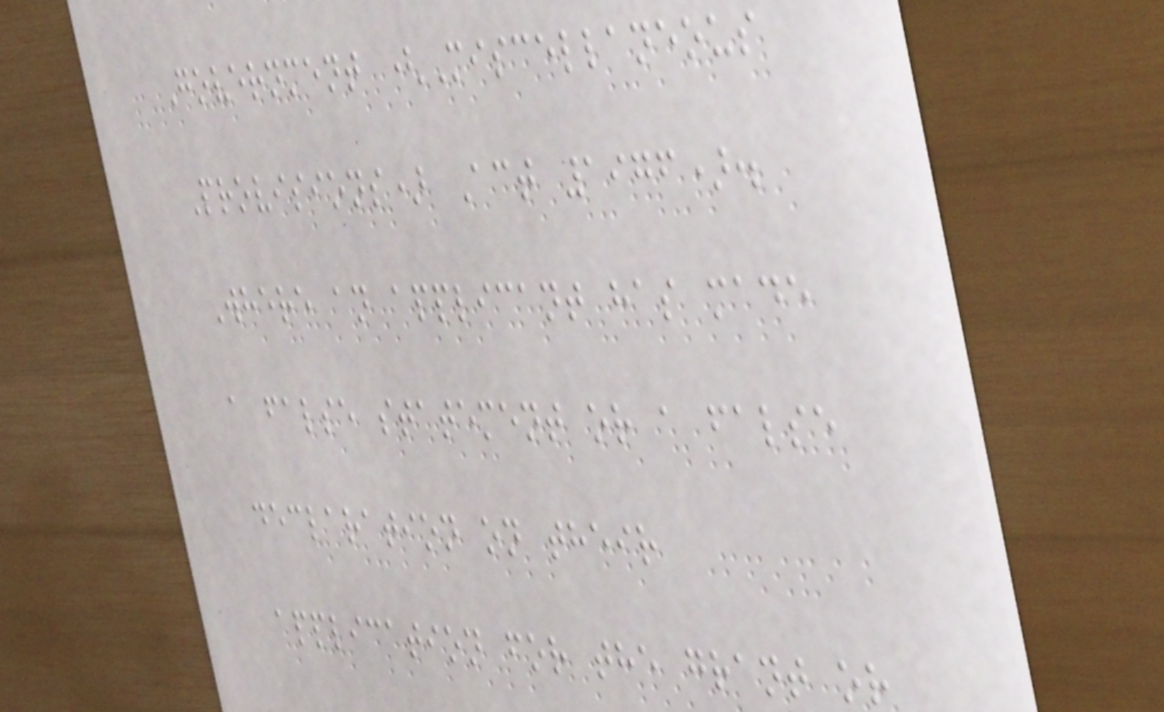Government (Miscellaneous
Provisions) Act 1976).
Where an applicant has made
a false statement or a false
declaration on their
application for the grant or
